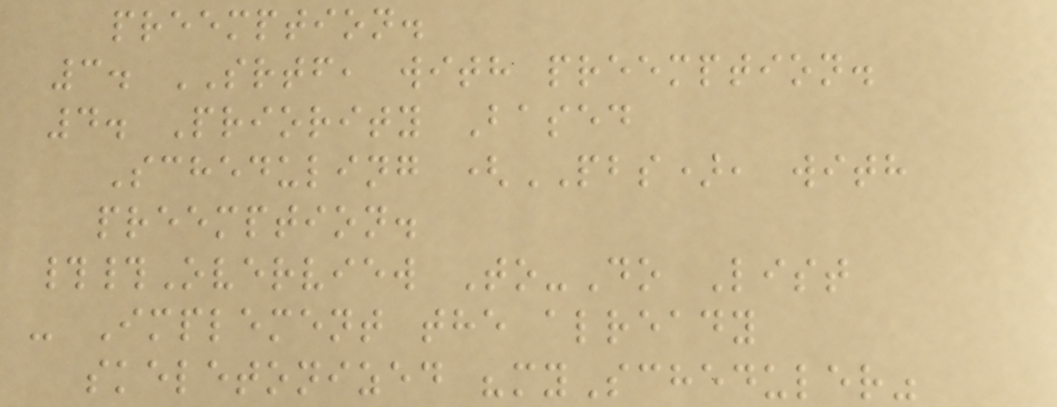preemption.
3. SRTF, with preemption.
4. Priority Based
Scheduling (PBS), with
preemption.
##Overview To-Do List
- Implement the already
skeletonized "myScheduler"
